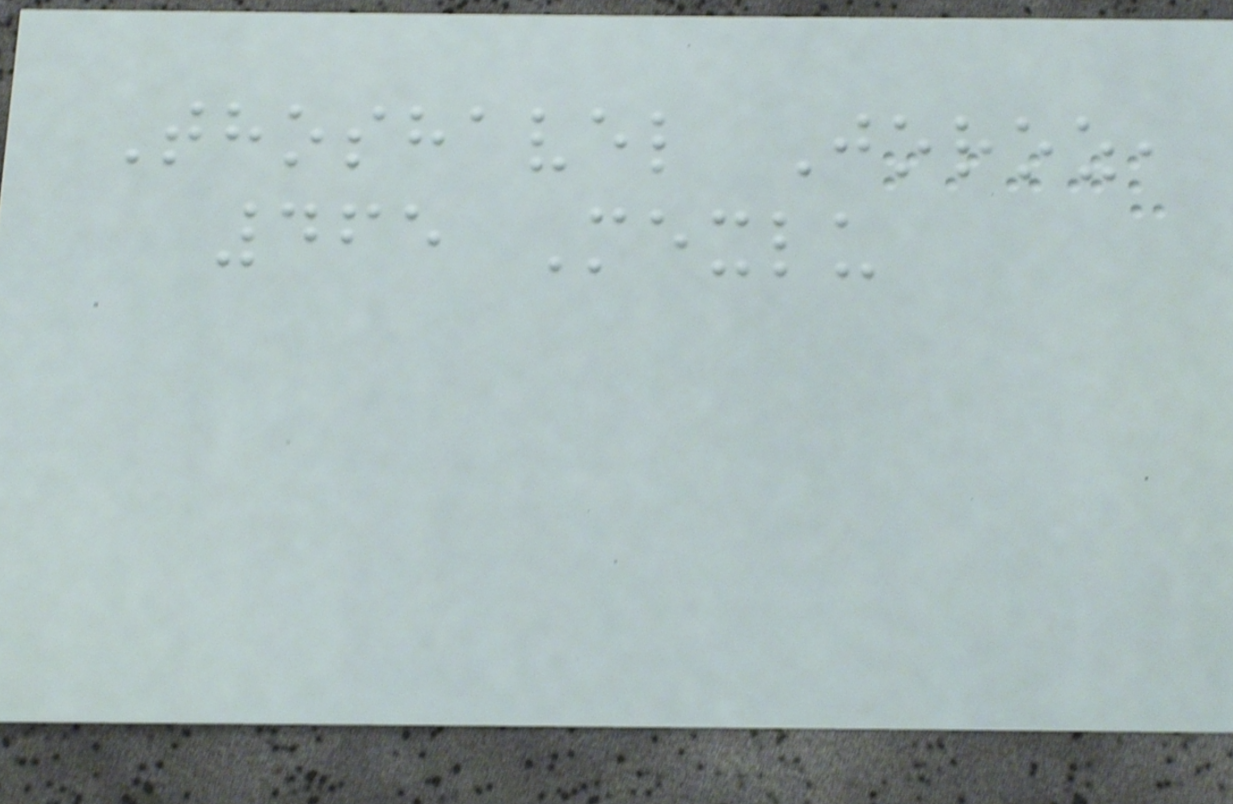Thoshavel Joroz,
465 Mexlu
